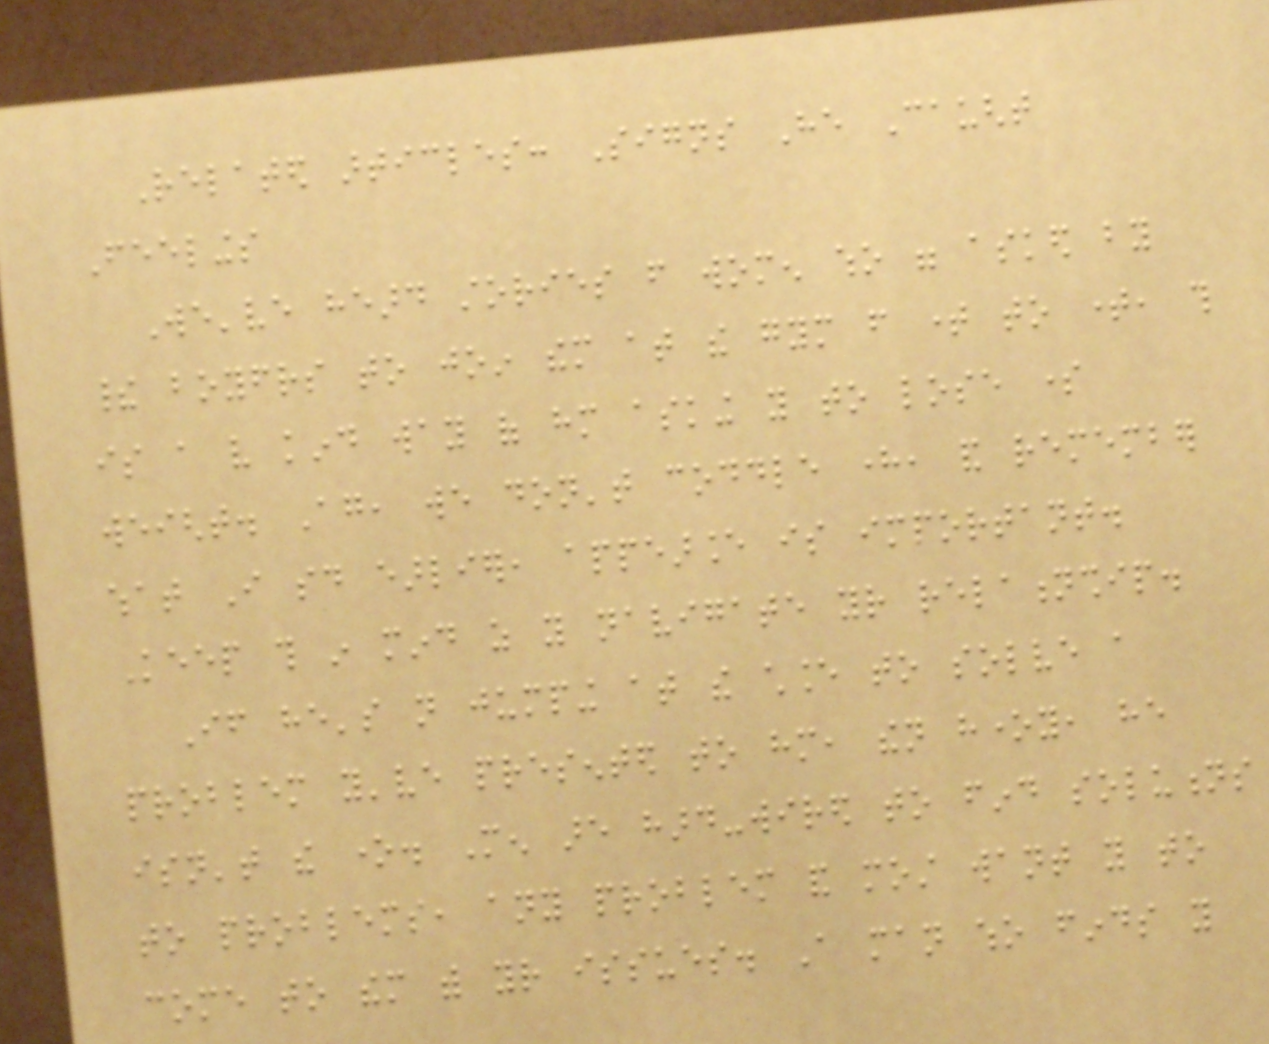Related articles: Signs He Caught
Feelings
We've heard stories from women who were asked by
their boyfriends to join them at the gym from time to time, this
is a very kind way of him asking you to lose some
weight. Again, we don't coddle here, and remember
what I said earlier, appearance is important.
Keep this in mind as you navigate your relationship.
If he's not jumping at the chance to solve a
problem you've presented to him, then honey, he
isn't the one. Men are hard-wired to find solutions
to problems, any problem and most want you to
come to them with your issues. A man who finds you
